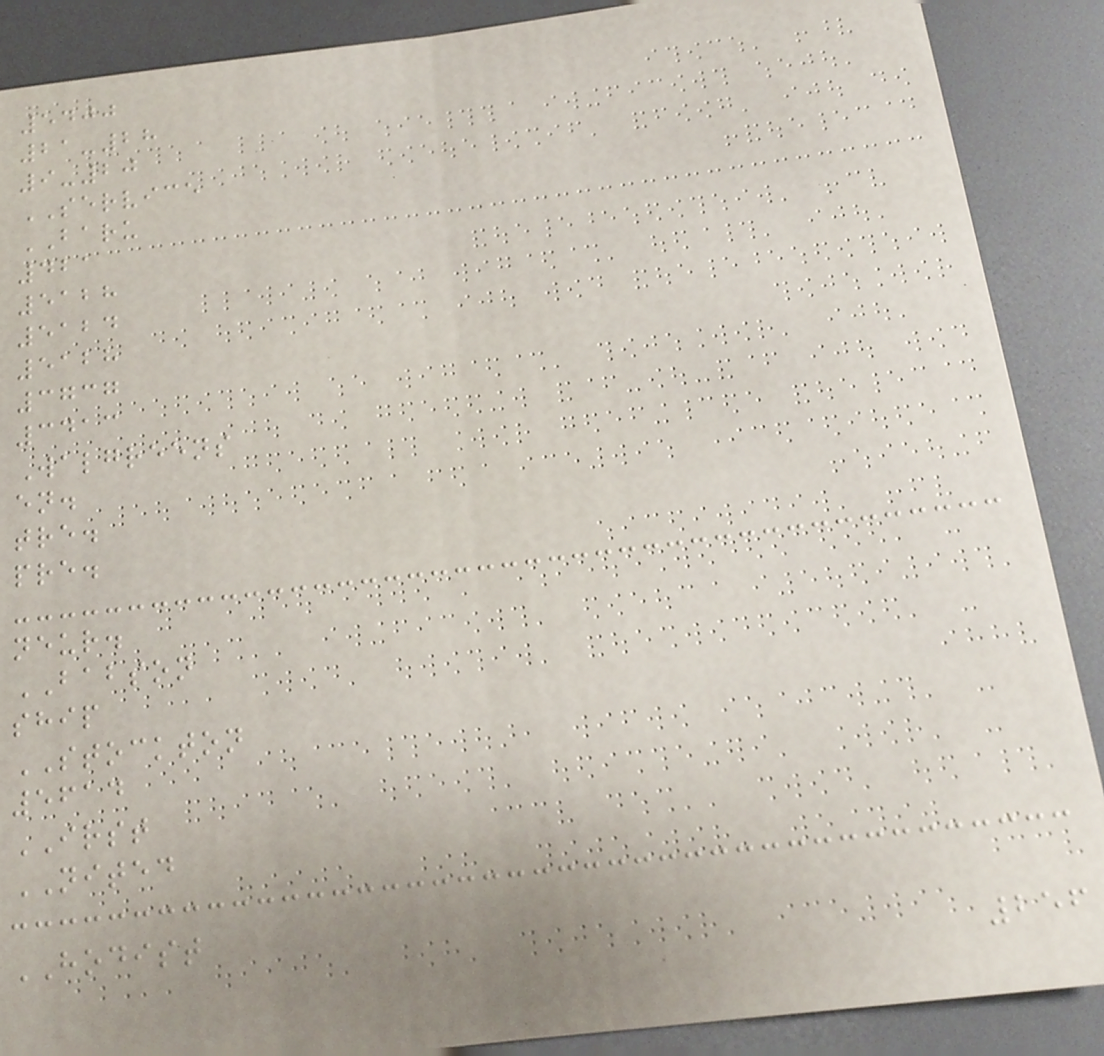5400
21-28
9-20
SERVICE
BARU
421
5128
5124
5128
3737
3413
Walgreens
en.
tre.
pre.
neur.
BABSON
ship
STOCKTON
5614
IRST
NITED
HODIST
256
